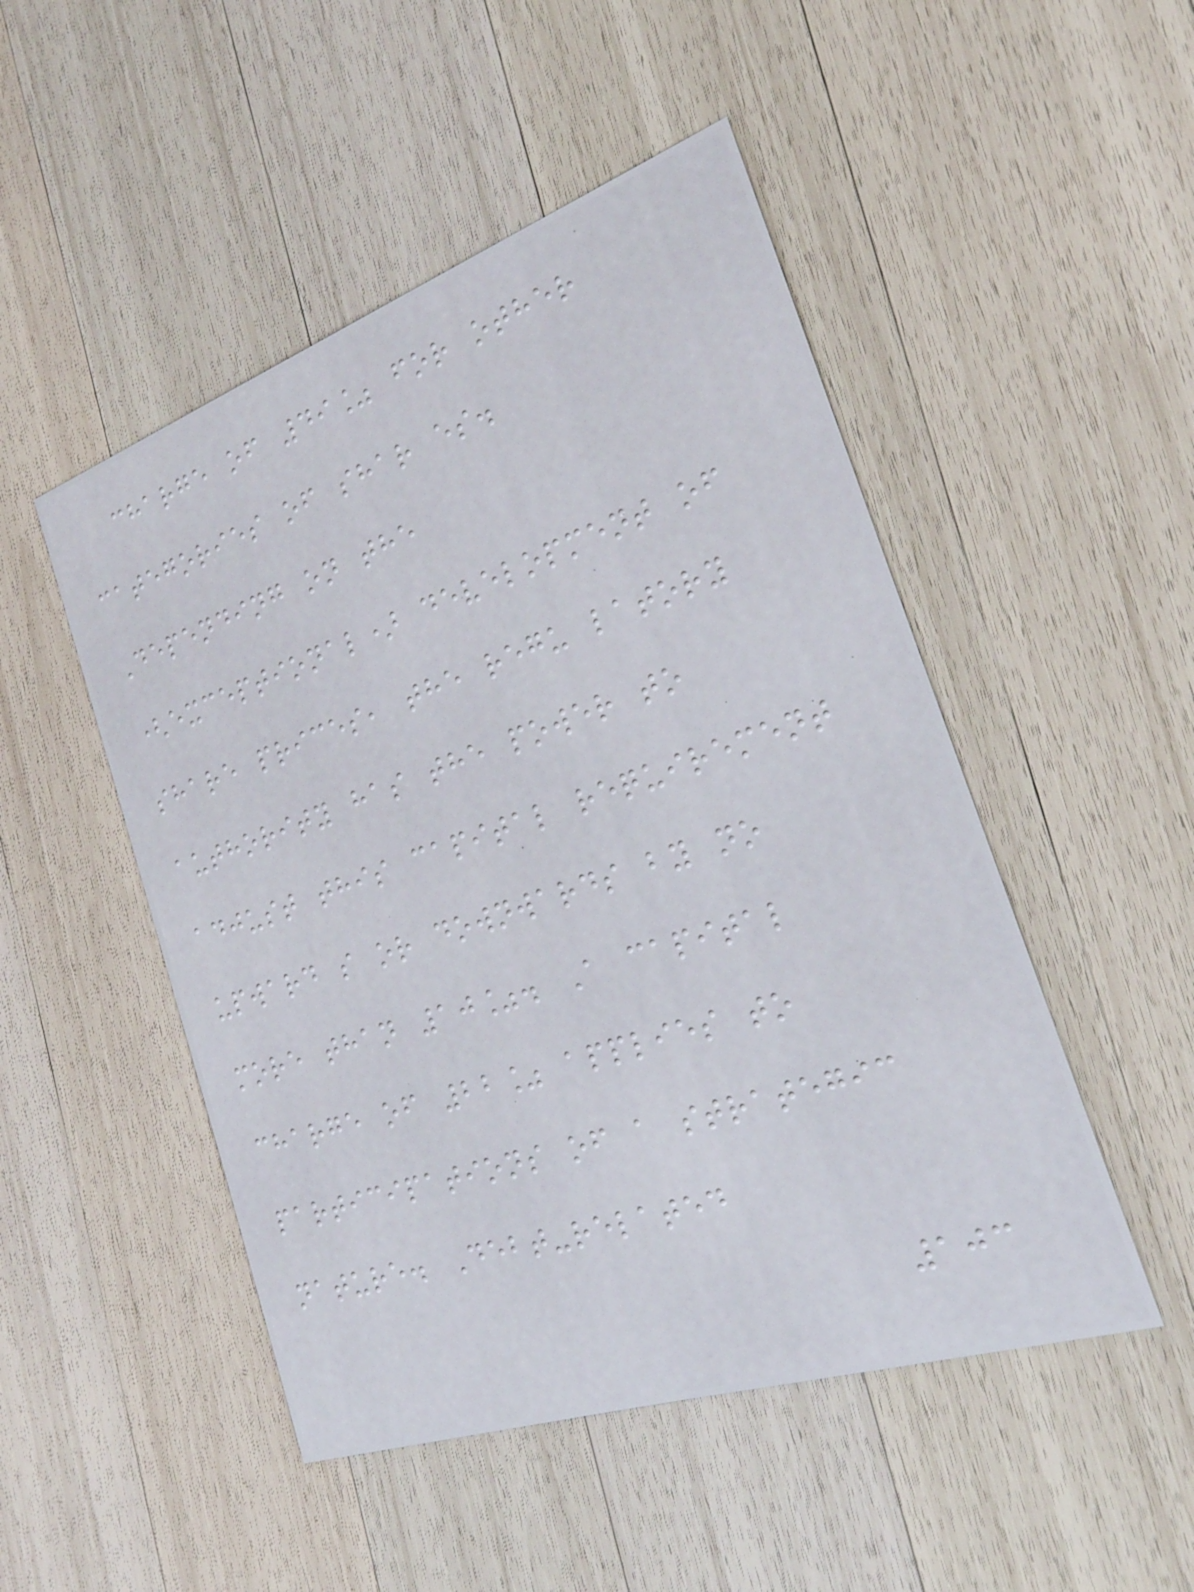charge of 49% for other
categories of shar es.
Depending on the
(exceptional) development of
share prices, the regu latory
authority has the power to
adjust this capital requirement
upward s or downwards by no
more than 10%. A capital
charge of 22% applies to
participations of a strategic
nature. Debt-related
103
